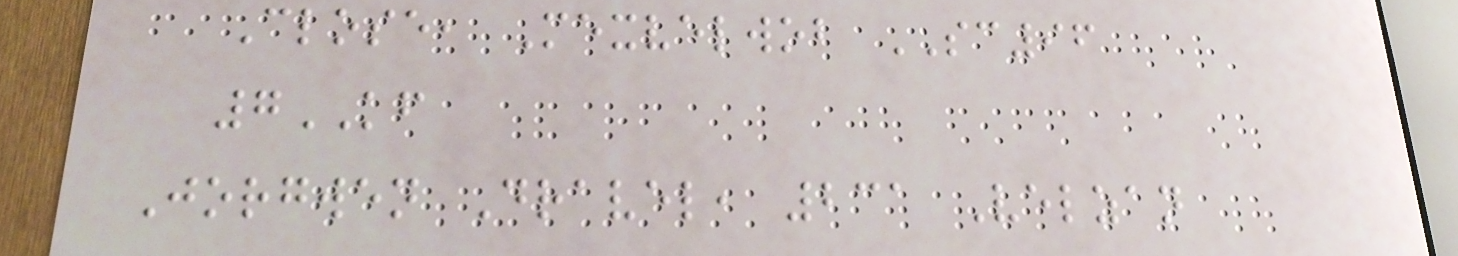Close, Mexvelwob SC96
7KF
Jorgwen Dravel, 231 Velzan
